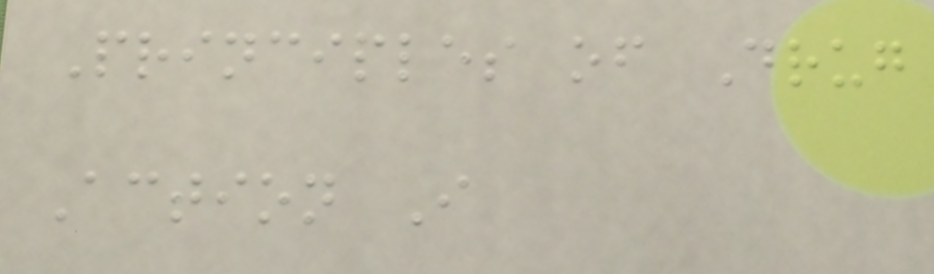Principles of Drug
Action I
